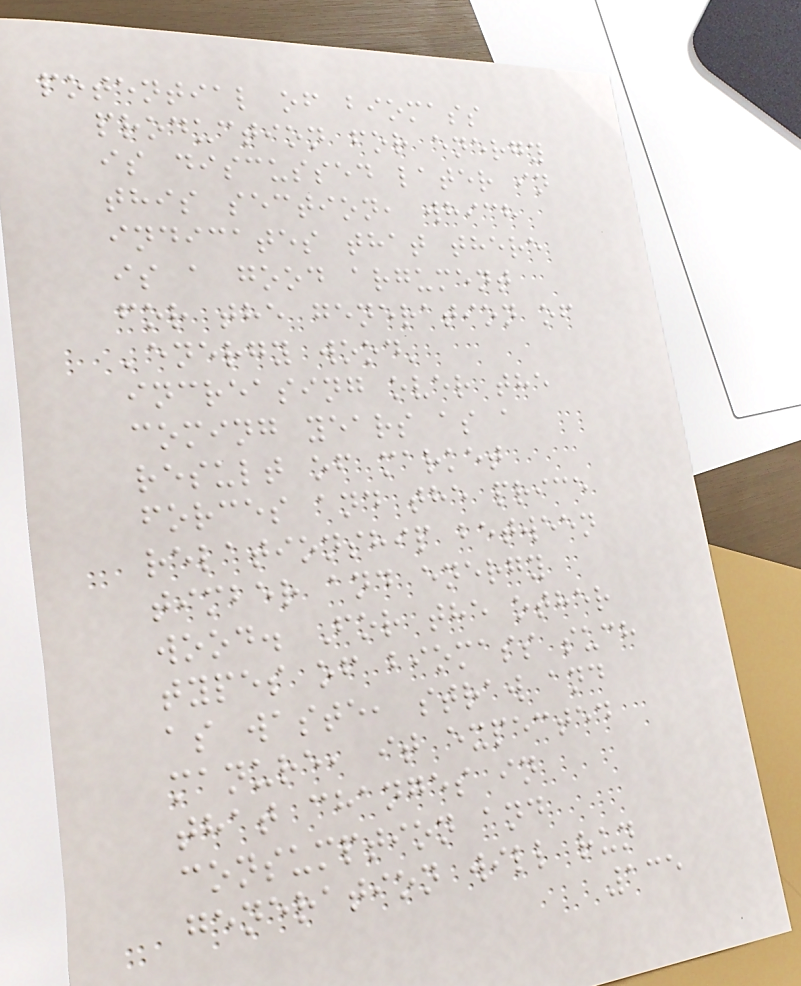potential of biomass
production for energy
is discussed later in
this section, which
indicates that there
is a good argument
for the generation of
'energy wood'
increasing over the
coming years as a
result of market
forces and the price
relationship between
timber and energy
wood. For the other
types of biomass such
as waste, straw and
manure, it expected
that changes in
consumption and
generation will run
135
